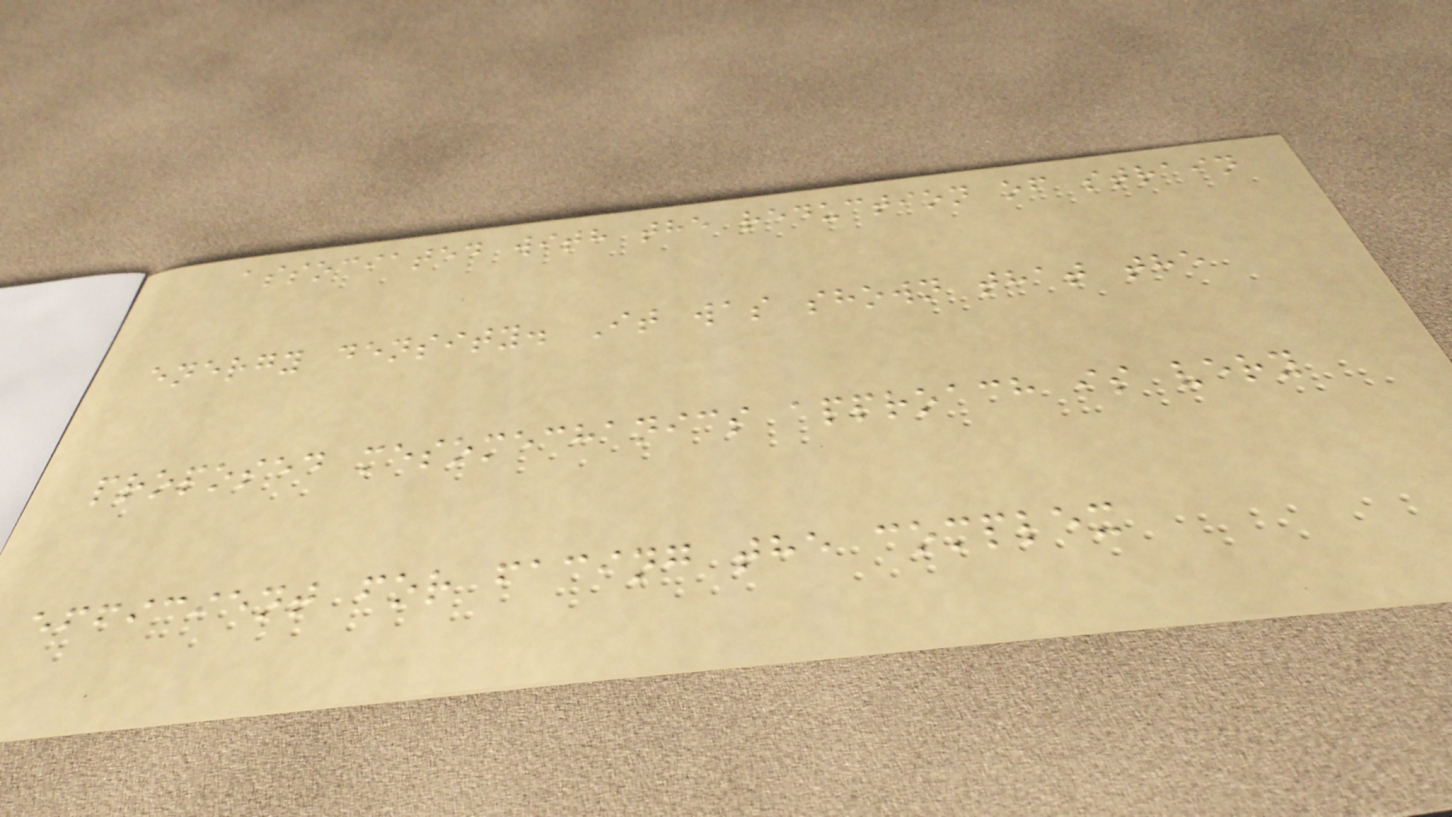associated with the reduction of strain
energy density. It was shown that the
proposed mesomechanics approach is very
efficient for facing the complex
